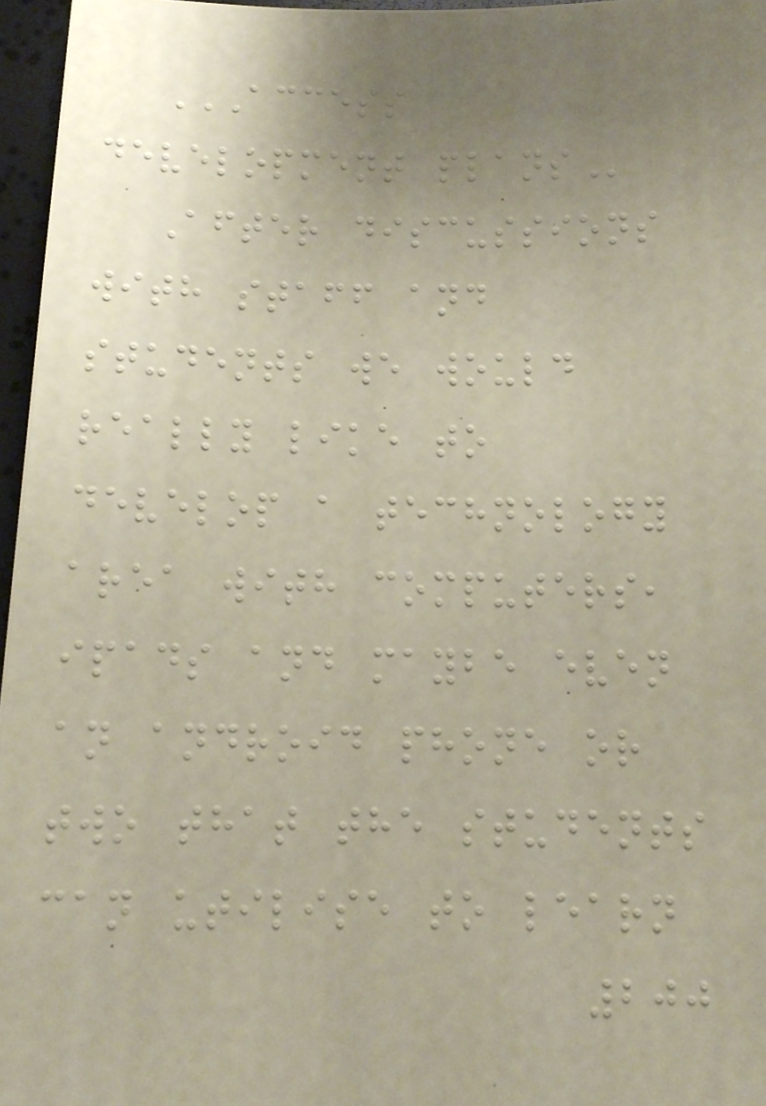ACCESS
DEVELOPMENT PLANS
After discussions
with staff and
students we would
really like to
develop a technology
area with computers,
ipads and maybe even
an android phone or
two that the students
can utilise to learn
200
